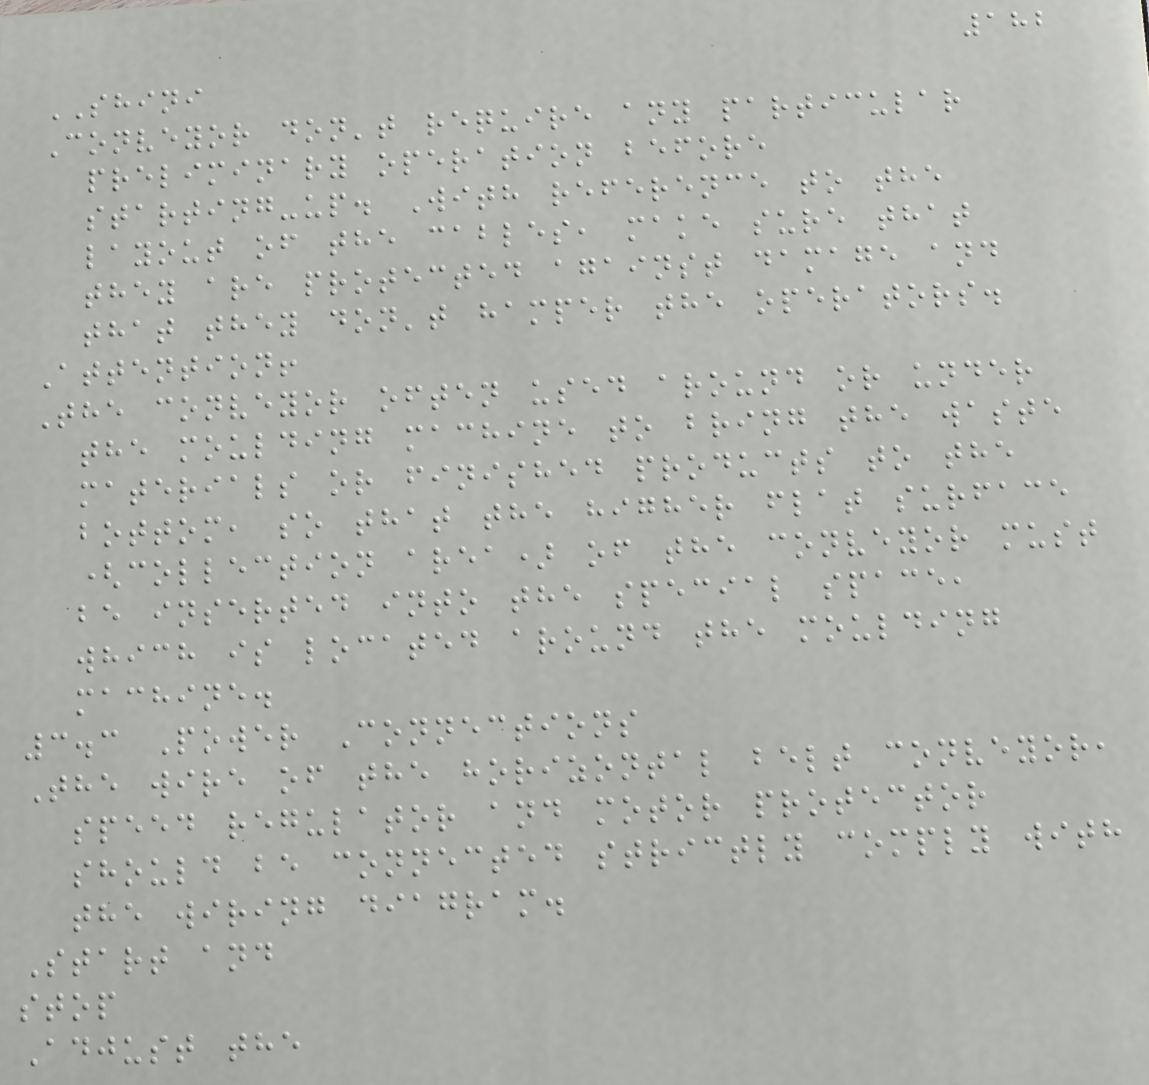182
SHINI
Conveyor don't require any particular
preliminary operation before
starting-up. With reference to the
layout of the cables, make sure that
they are protected against damage and
that they don't hamper the operators.
Attention!
The conveyor often used around or under
the moulding machine to bring the waste
materials or finished products to the
bottom, so that the higher flat surface
(collection area) of the conveyor must
be inserted into the special space,
which is located around the moulding
machine.
3.3 Power Connections
The wire of the horizontal belt conveyor,
speed regulator and motor protector
should be connected strictly comply with
the wiring diagram.
Start and
stop
Adjust the
